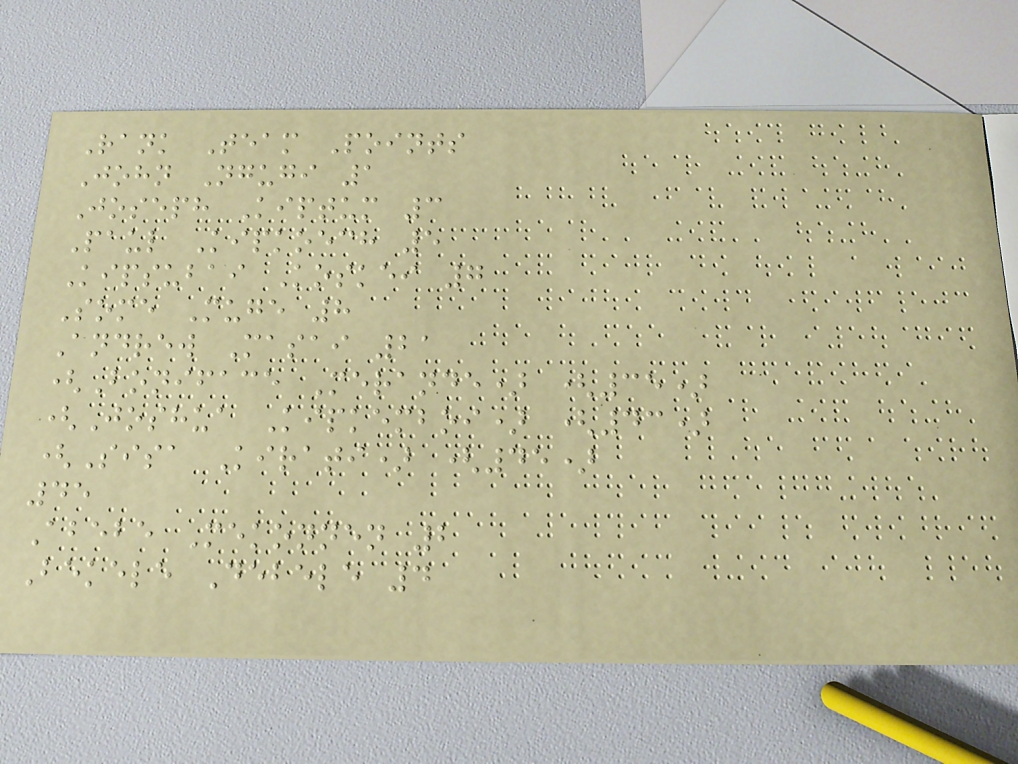Rank Team Points
John Ngugi 1
Joseph Kiptum 3
Paul Kipkoech 5
Kipsubai Koskei 7
Some Muge 8
Andrew Masai 21
(Boniface Merande) (35)
(Joshua Kipkemboi) (43)
(Sisa Kirati) (45)
45
Abebe Mekonnen 2
Bekele Debele 4
